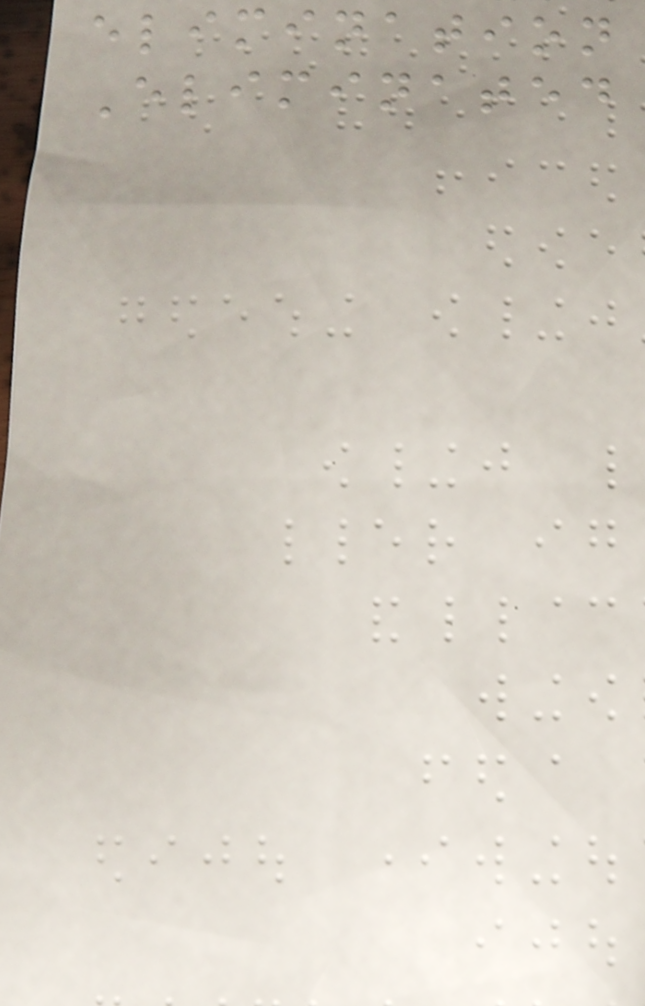elimination
Eliminated
